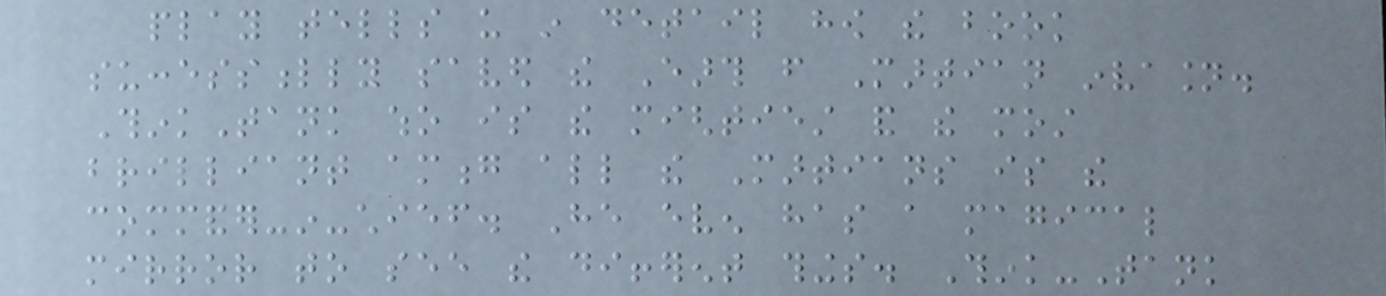play tells us in detail how the book
successfully saved the Earth from Martian invasion.
ThinkTank who is the mightiest and the most
brilliant among all the Martians is the
commander-in-chief. He even has a magical
mirror to see the different things. Think-Tank
